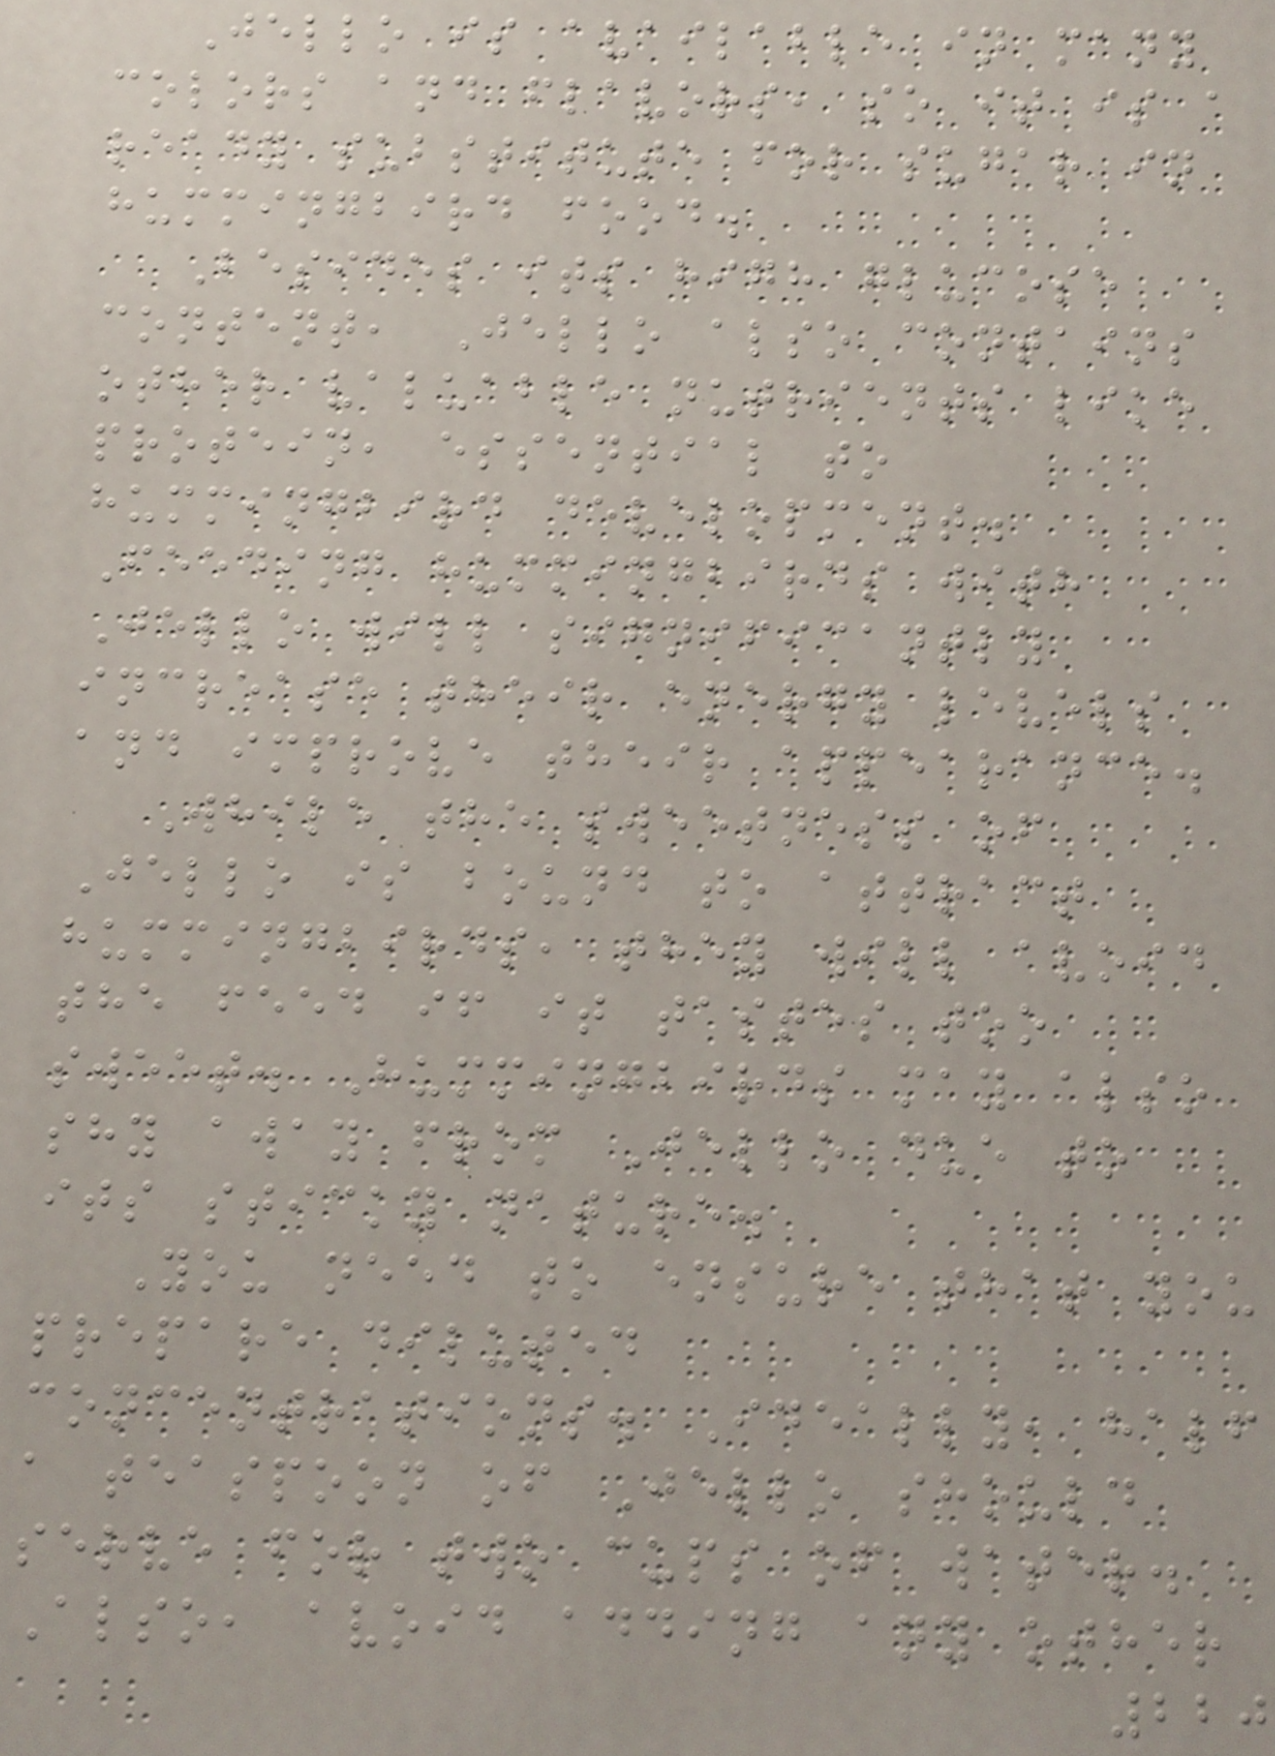Jello is available in many
colors and flavors, so it is a
ready substitute for sugar in
hummingbird food.
Besides its high glucose
content, Jello also contains
other valuable nutrients like
protein, essential to
hummingbird development.
Feeding hummingbirds with
Jello will significantly
increase their energy levels
and improve their appearance.
While the sweetness of
Jello is bound to attract
hummingbirds, they will avoid
the feed if it tastes too
sweet. Hummingbirds may also
shy away from Jello due to
its sticky nature.
You need to ensure that you
prepare diluted
concentrations. Ideally, half
a teaspoon of Jello should
serve for two cups of water.
Also, avoid adding any other
220
